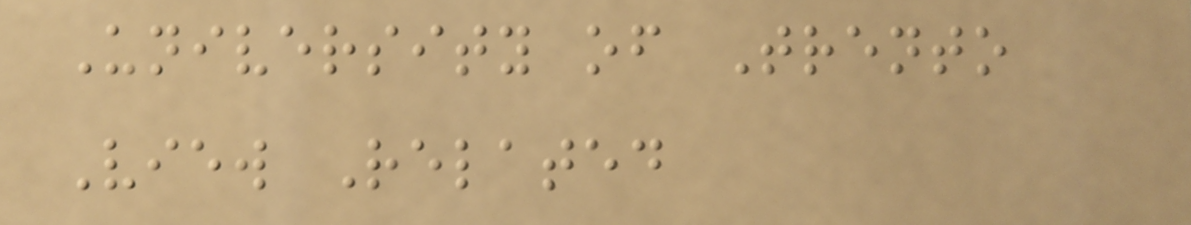University of Trento
View Related
